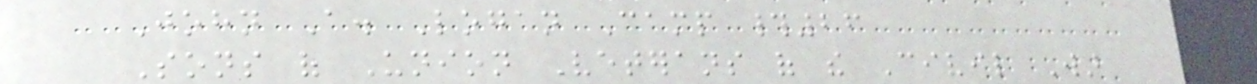John A. Logan Camp #26
Sons of Union Veterans of the Civil War
